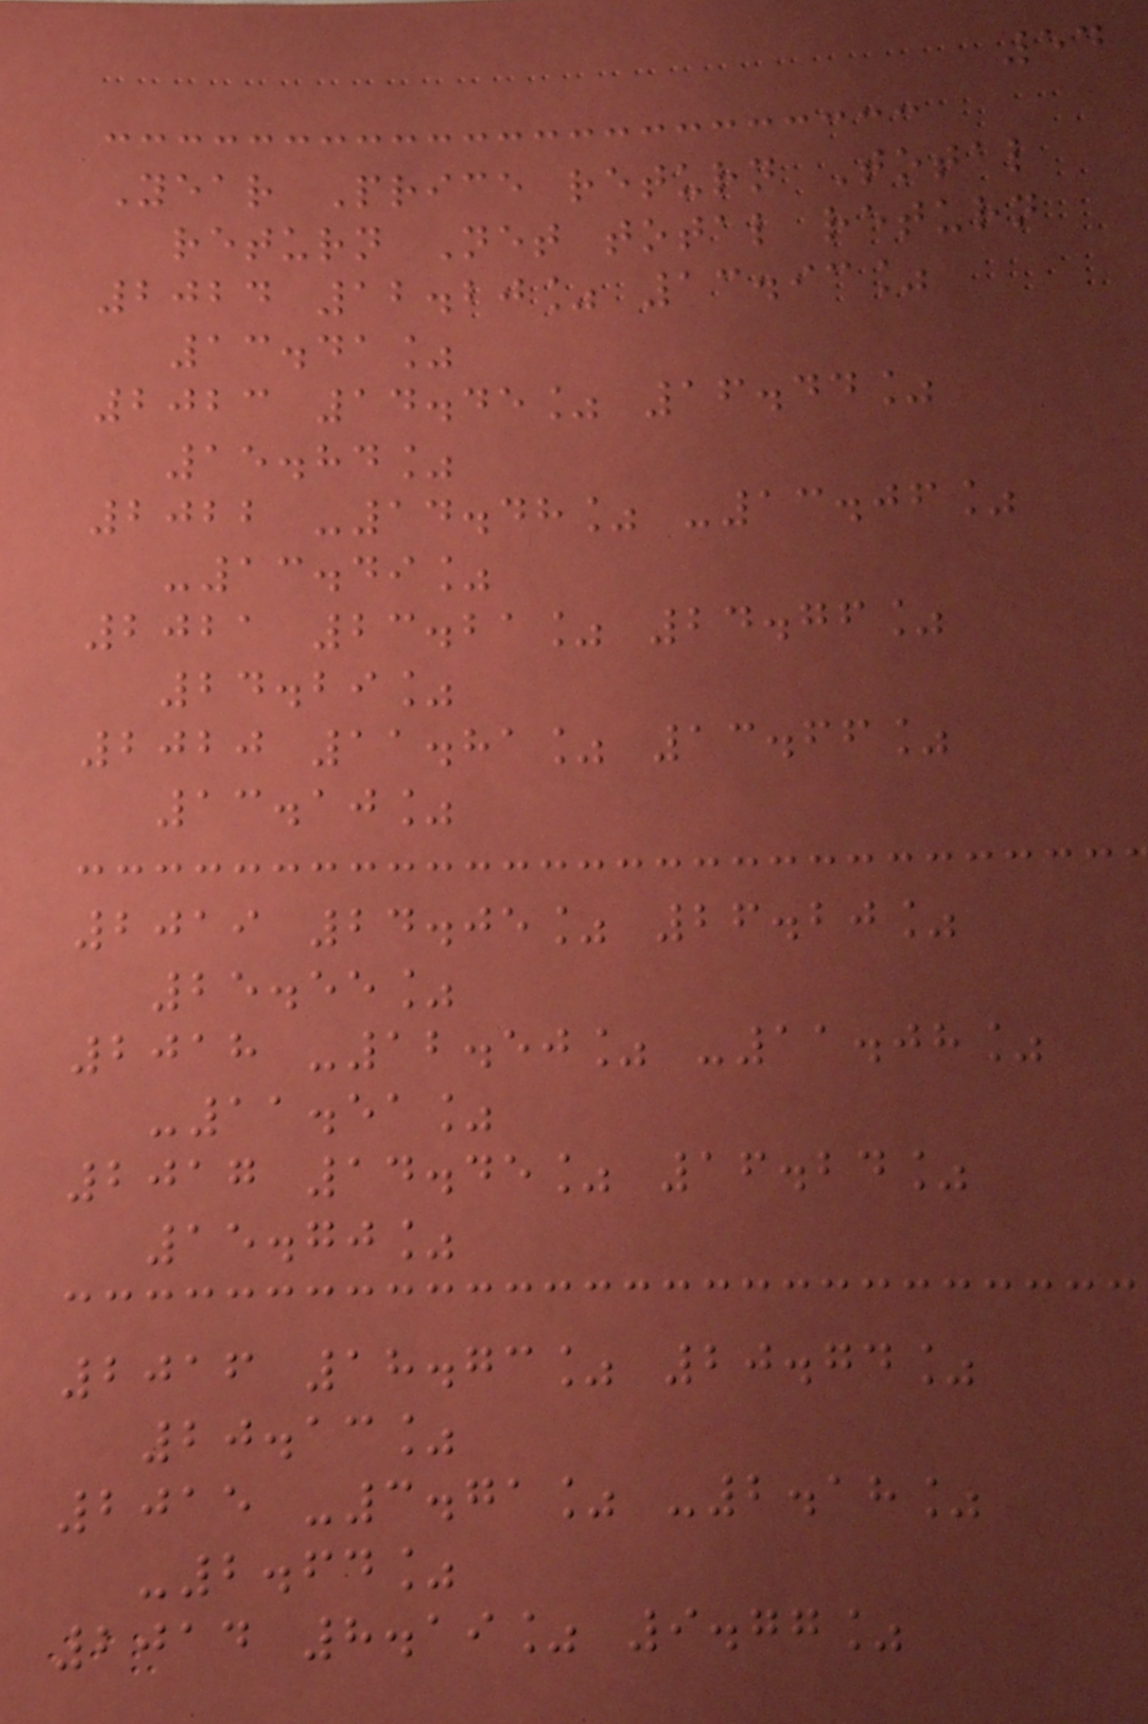54
Year Price return Total
return Net total return
2024 12.20% 13.93%
13.41%
2023 14.45% 16.44%
15.84%
2022 -14.48% -13.06%
-13.49%
2021 23.21% 24.76%
24.29%
2020 11.81% 13.66%
13.10%
2019 24.05% 26.20%
25.55%
2018 -12.50% -11.08%
-11.51%
2017 14.45% 16.24%
15.70%
2016 18.73% 20.74%
20.13%
2015 -3.71% -2.18%
-2.64%
2014 8.19% 9.77%
